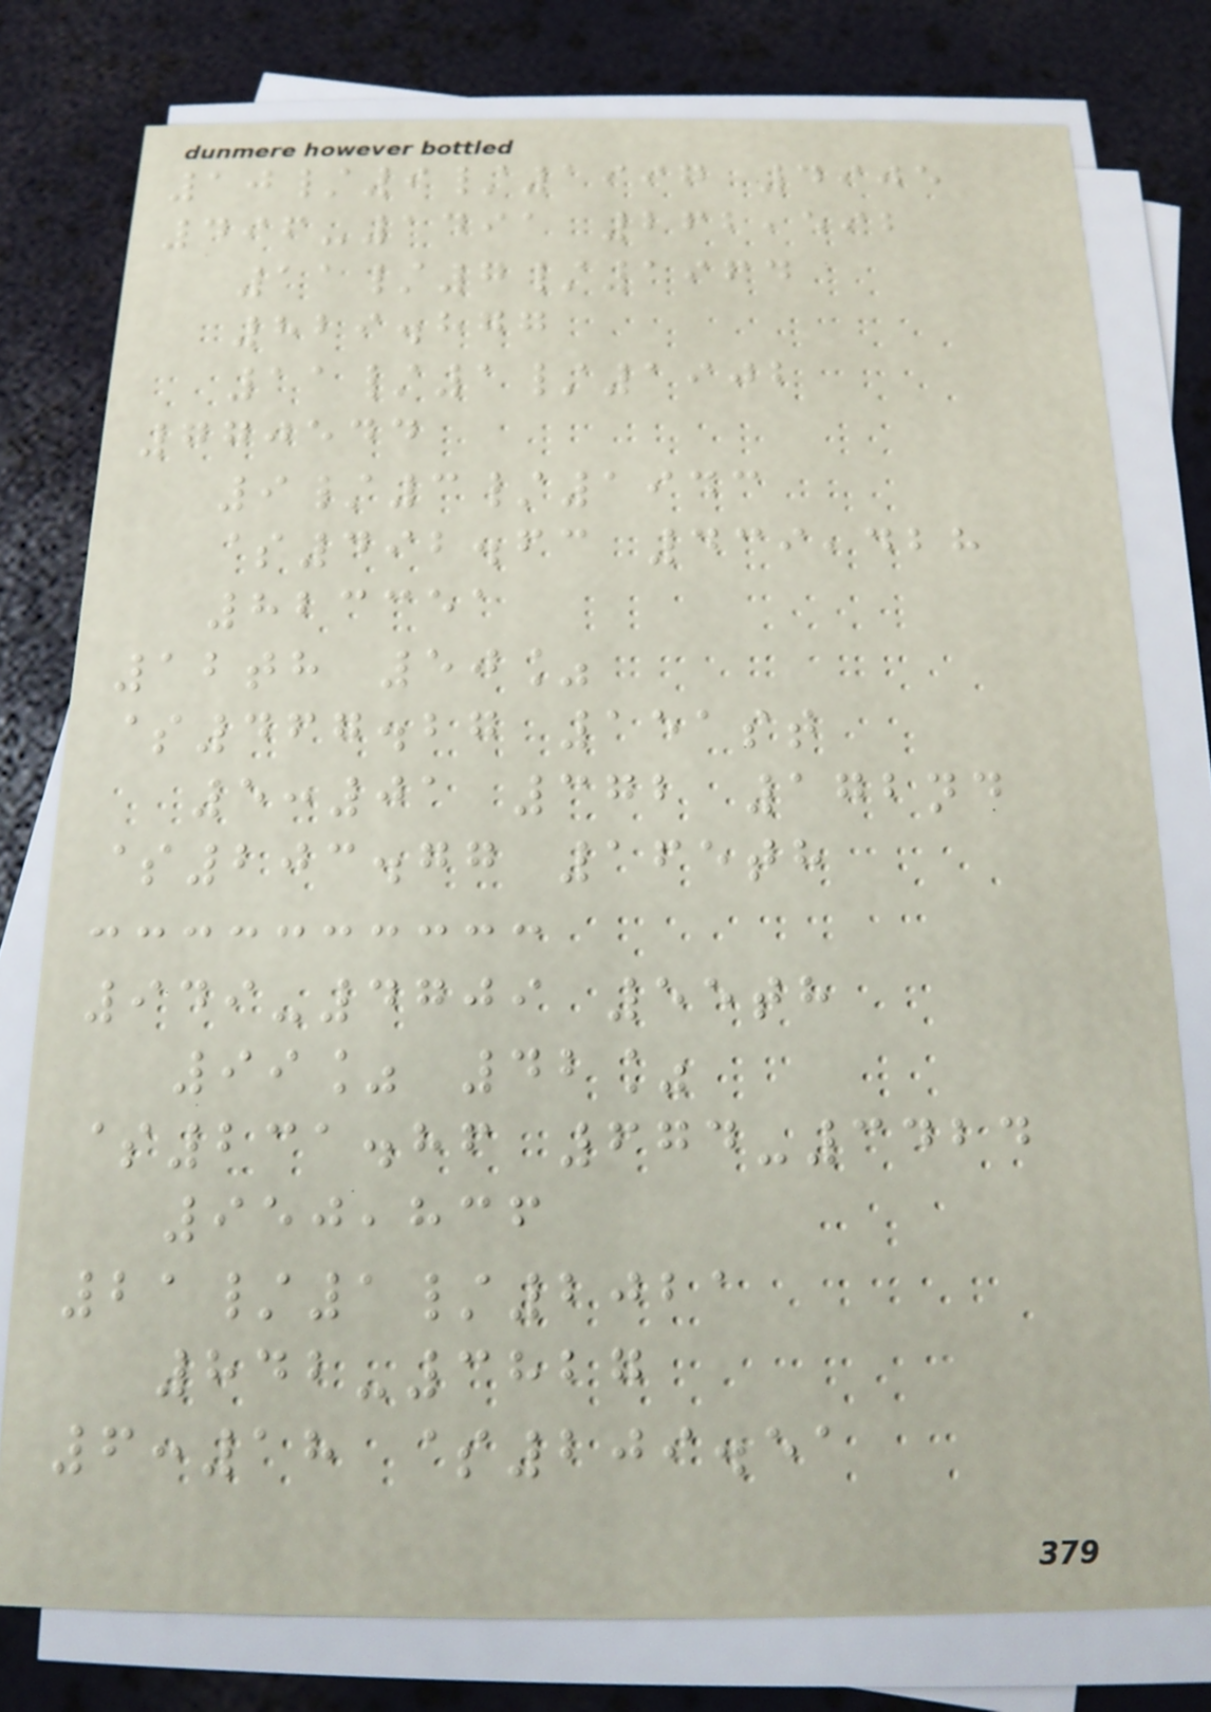10/9/1997 4905
496-1491 262,592
11/7/1964
829.877
11/1/1902
770544
9/3/1943
$492.63 439,428
823351
12th 50%
$467.27 151st
5:01 372 172nd
$203.77 165th
949-4709 55th
99% 42%
$231.86 674-3424
950,836
21/1/2021
842-3827
6:18 $209.51
